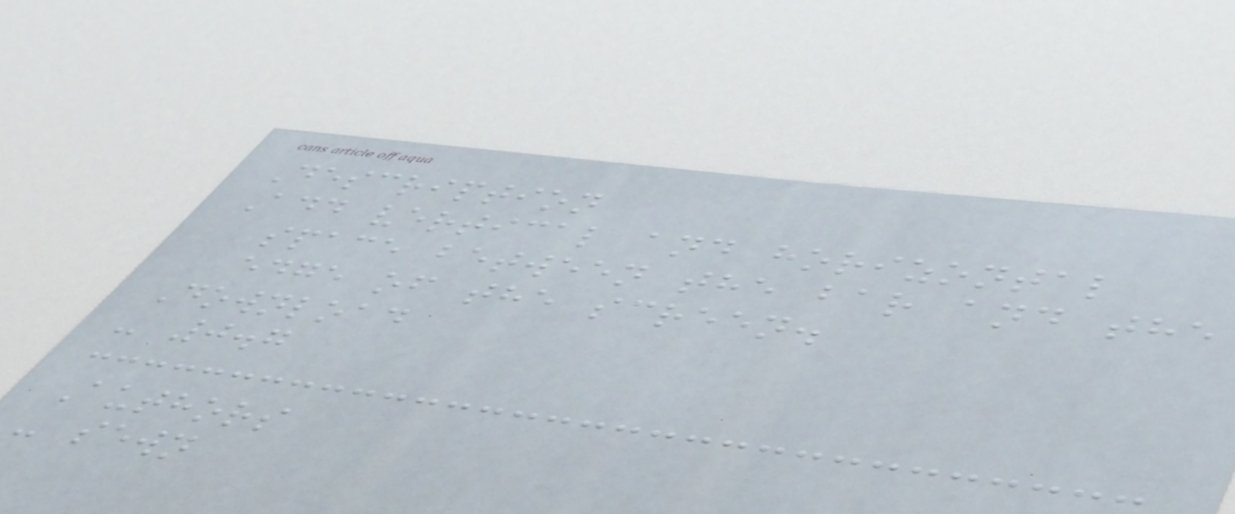Description
Add vertical and horizontal
space between the bar and the
edge of the screen.
Download
- 0.7
Authors
- sewn
